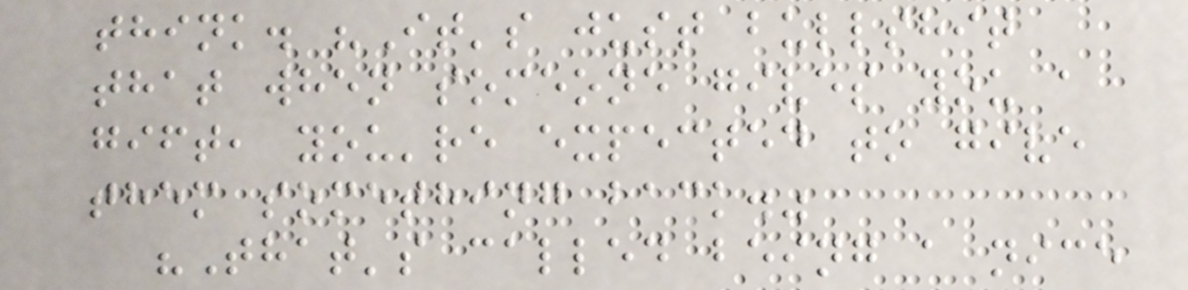think. "It's just bullshit
that when someone gives you a
gift, you're expected to give
them something back."
"That's called being a nice
